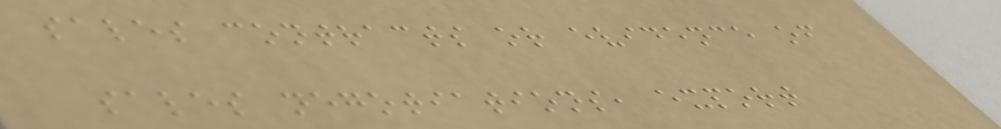sales contracts or evidence of
sales negotiations, export
